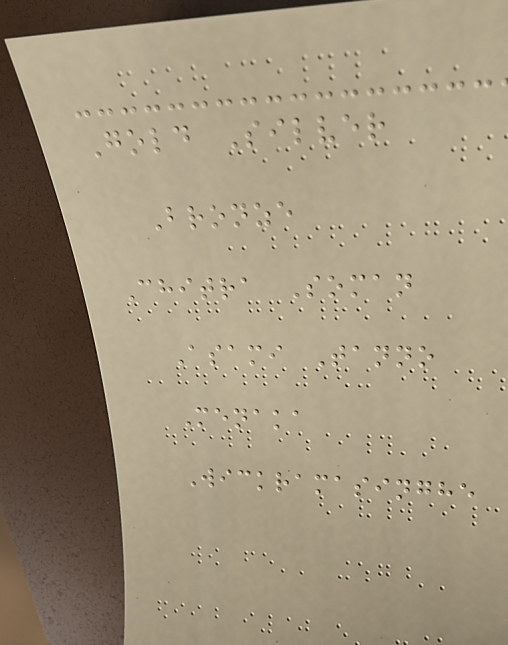Gold Silver
Bronze
Chitra Soman
Asami Tanno
Menaka
Wickramasinghe
